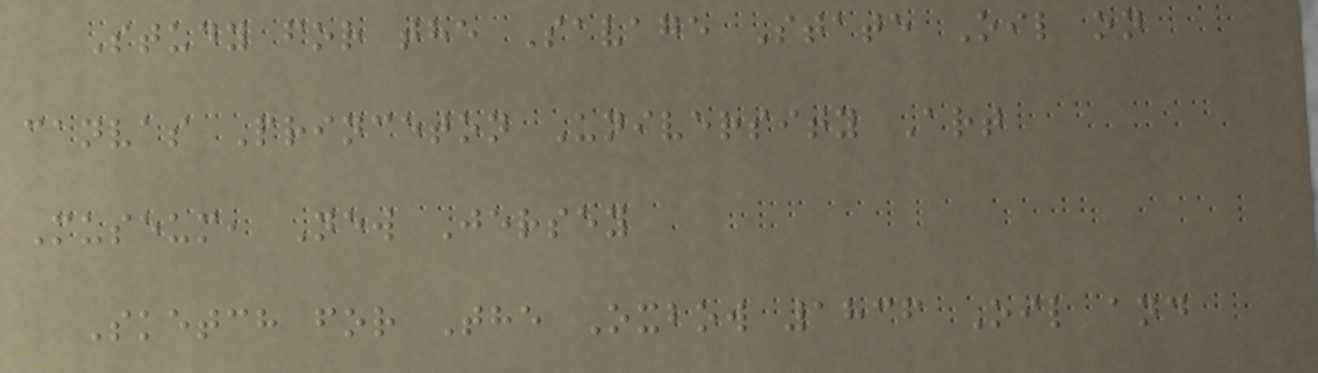Study for the Savage State Oil on
canvas Princeton University Art
Museum, New Jersey
Sketch for The Oxbow 1836 Oil and
